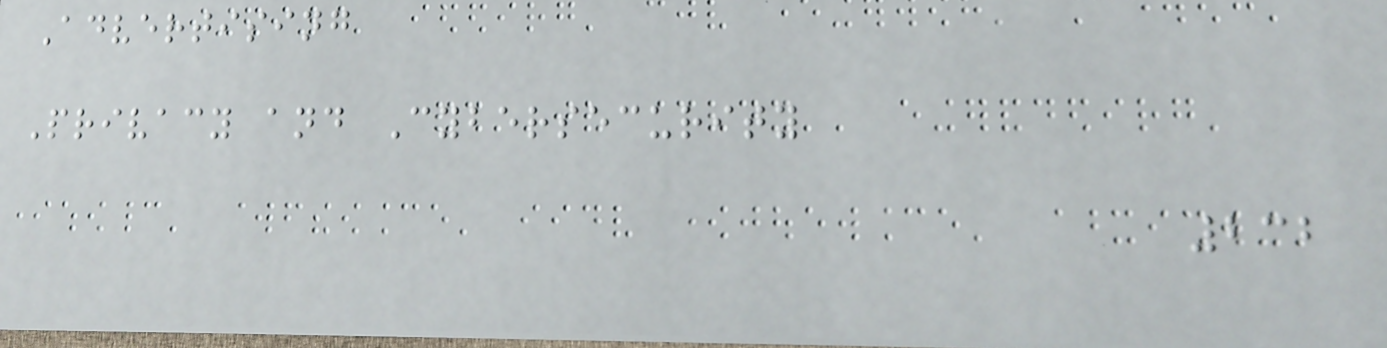Advertising
Privacy and Cybersecurity
232
